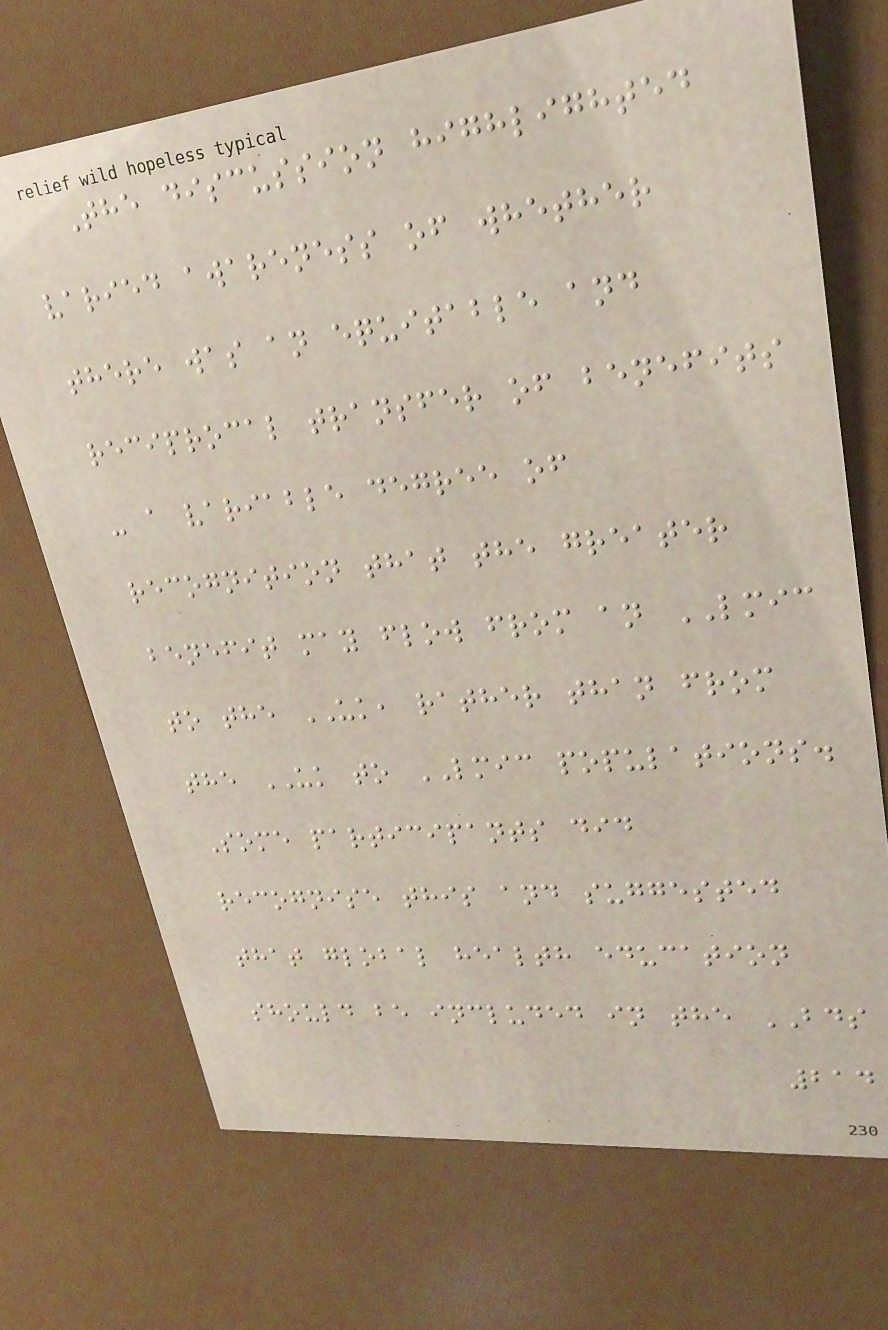The discussion highlighted
varied awareness of whether
there was an equitable and
reciprocal transfer of benefits
- a variable degree of
recognition that the greater
benefit may flow from an LMIC
to the UK, rather than from
the UK to LMIC populations.
Some participants did
recognise this and suggested
that global health education
should be included in the BDS
214
